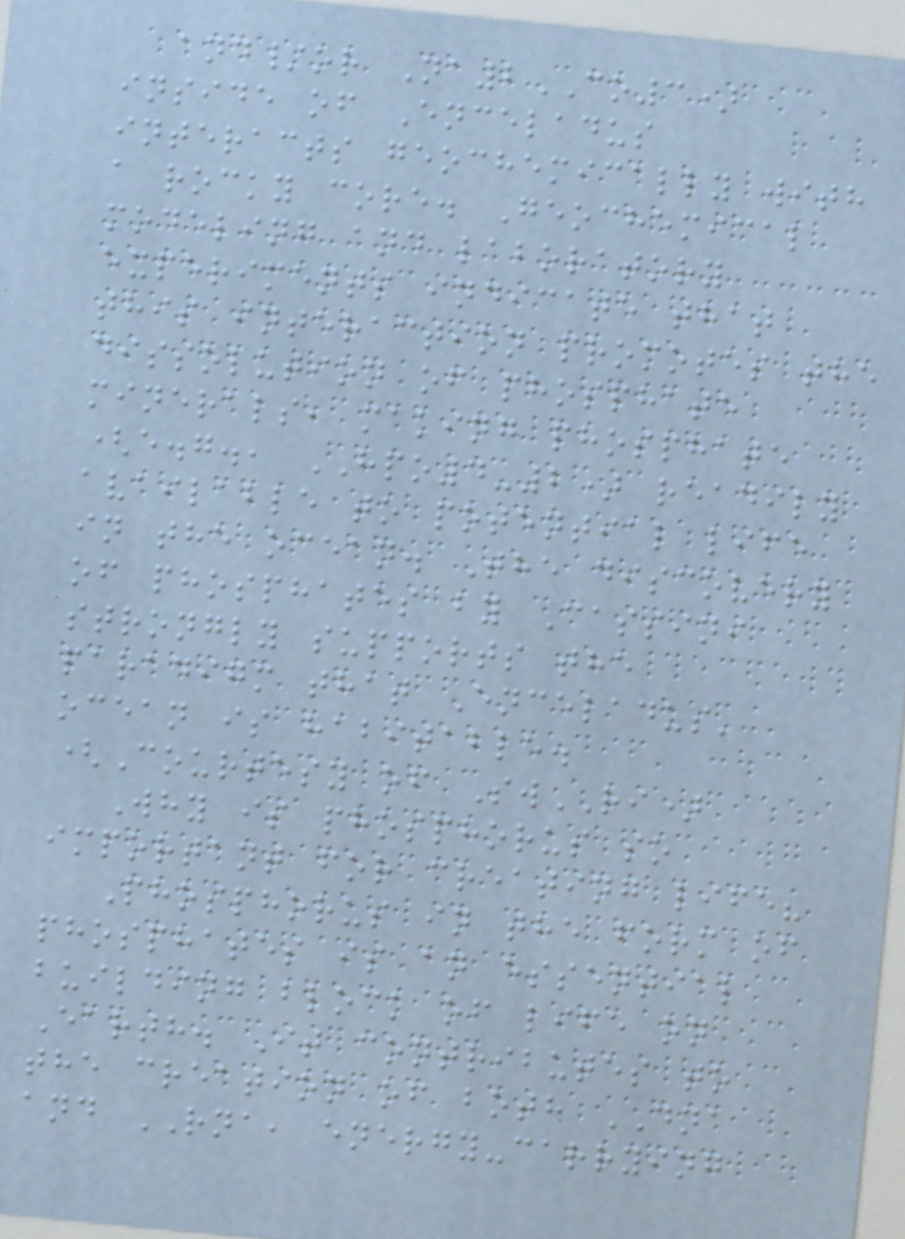and/or Na2CO3)
inside of Enceladus
interacts geochemically with
a rocky core. Geochemical
modeling and laboratory
experiments indicate that
this interaction promotes the
dissolution of phosphate
minerals, making phosphate
(e.g., HPO4-2) readily
available to potential life
in the ocean. The discovery
of phosphates by Cassini
strongly supports the
paradigm that Enceladus'
ocean is habitable.
(Courtesy of SwRI)
Why is phosphorus so
important for creating life?
Phosphorus in the form of
phosphates is an essential
building block of life on
Earth. It contributes to
the creation of both DNA
and RNA, energy-carrying
